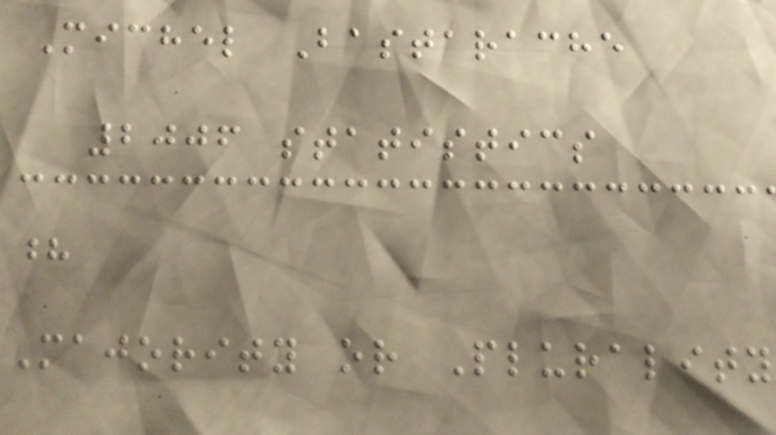Michel Bastarache
2006 statistics
?
Majority or Plurality
